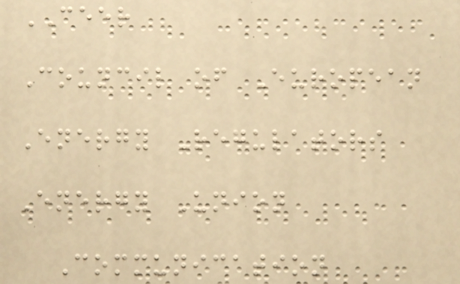CEER
Council of European
Energy Regulators
Energy Union
Communication
